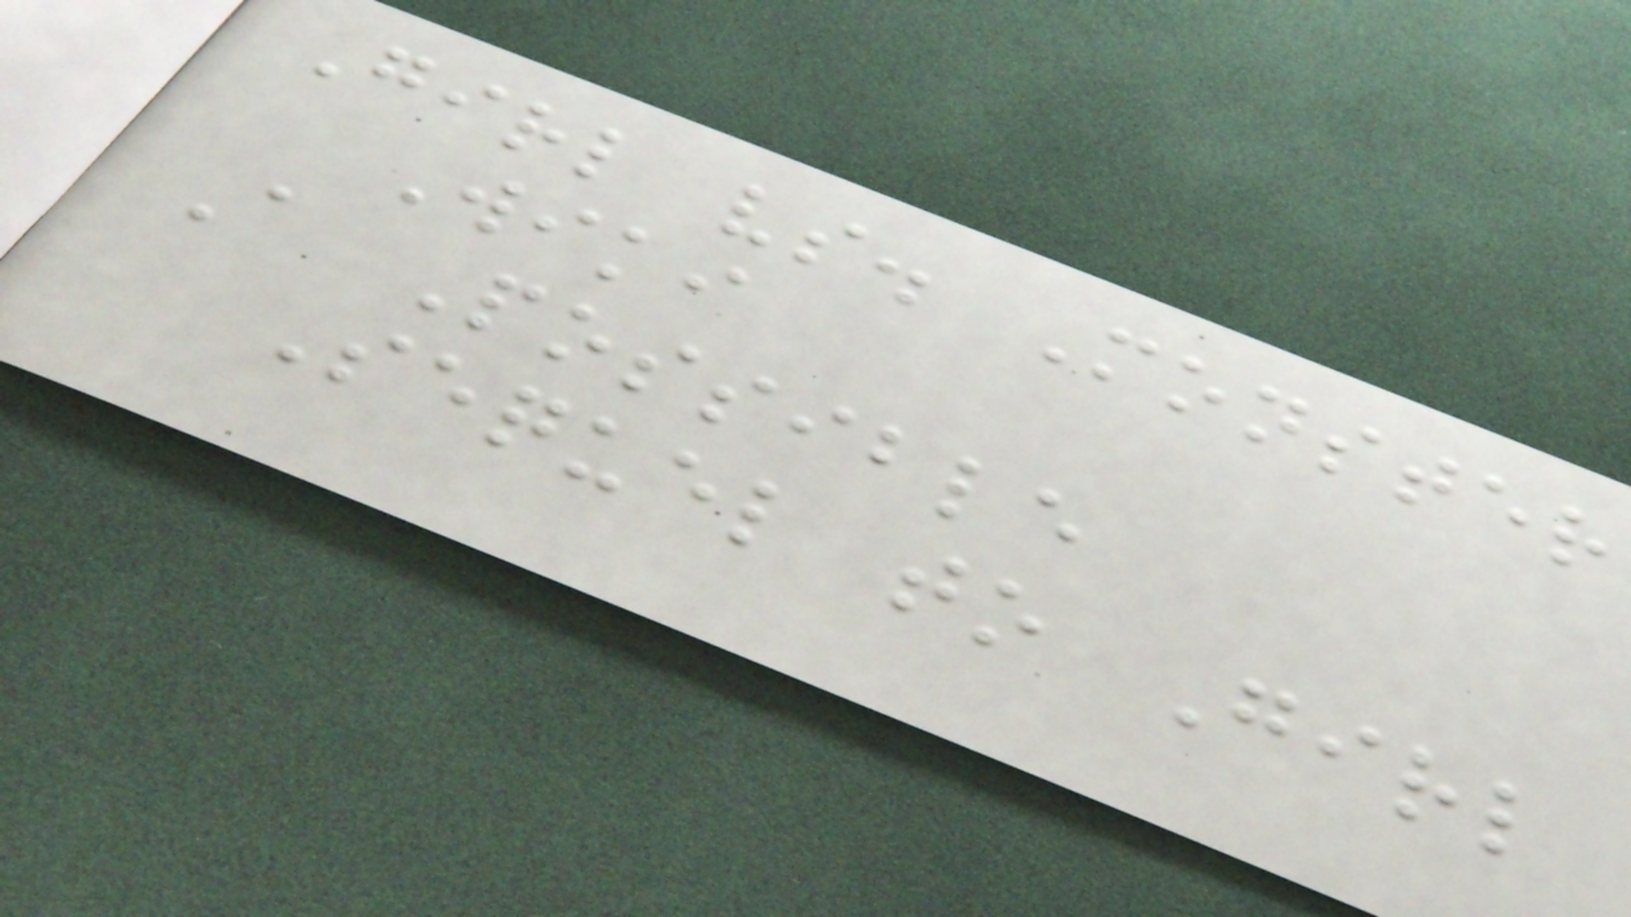Girl vs. Monster
Wiki
A Possible
Sequel to Girl
